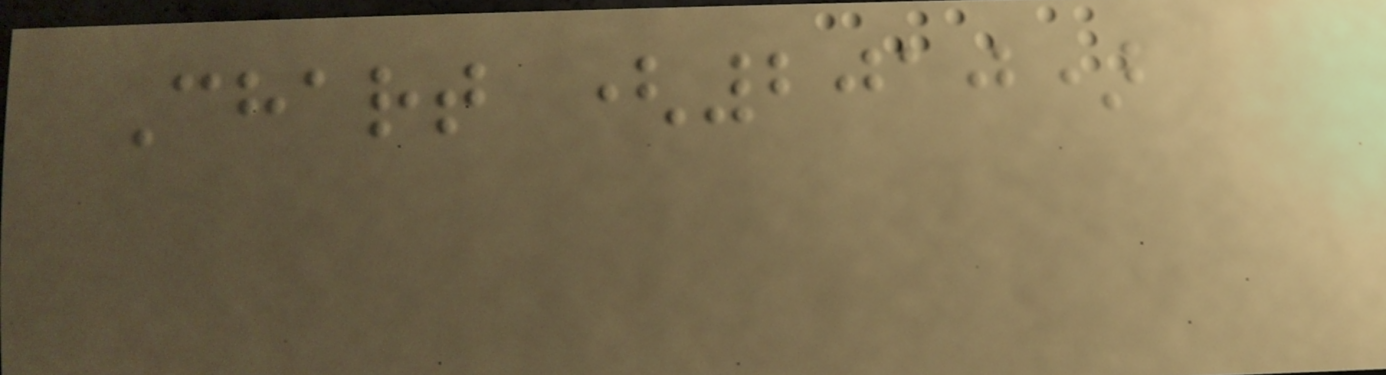Chart (2010)
